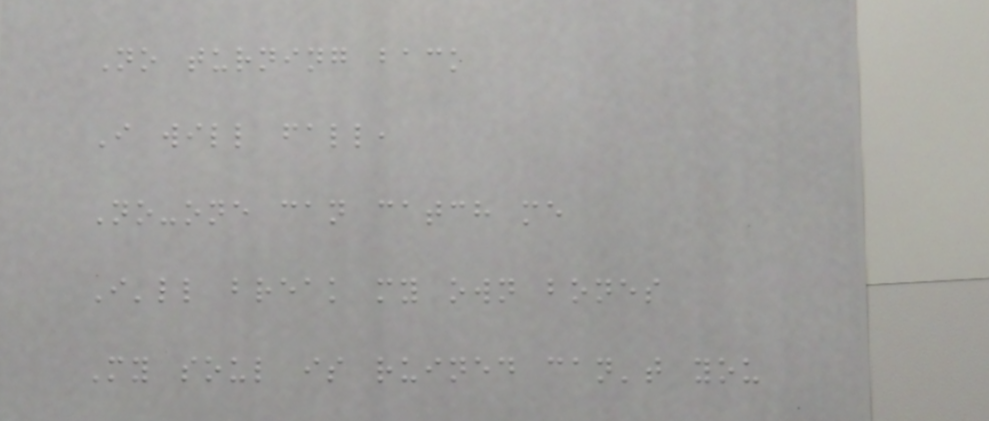No turning back
I will fall,
No-one can catch me
I'll break my own bones
My soul is ruined can't you
